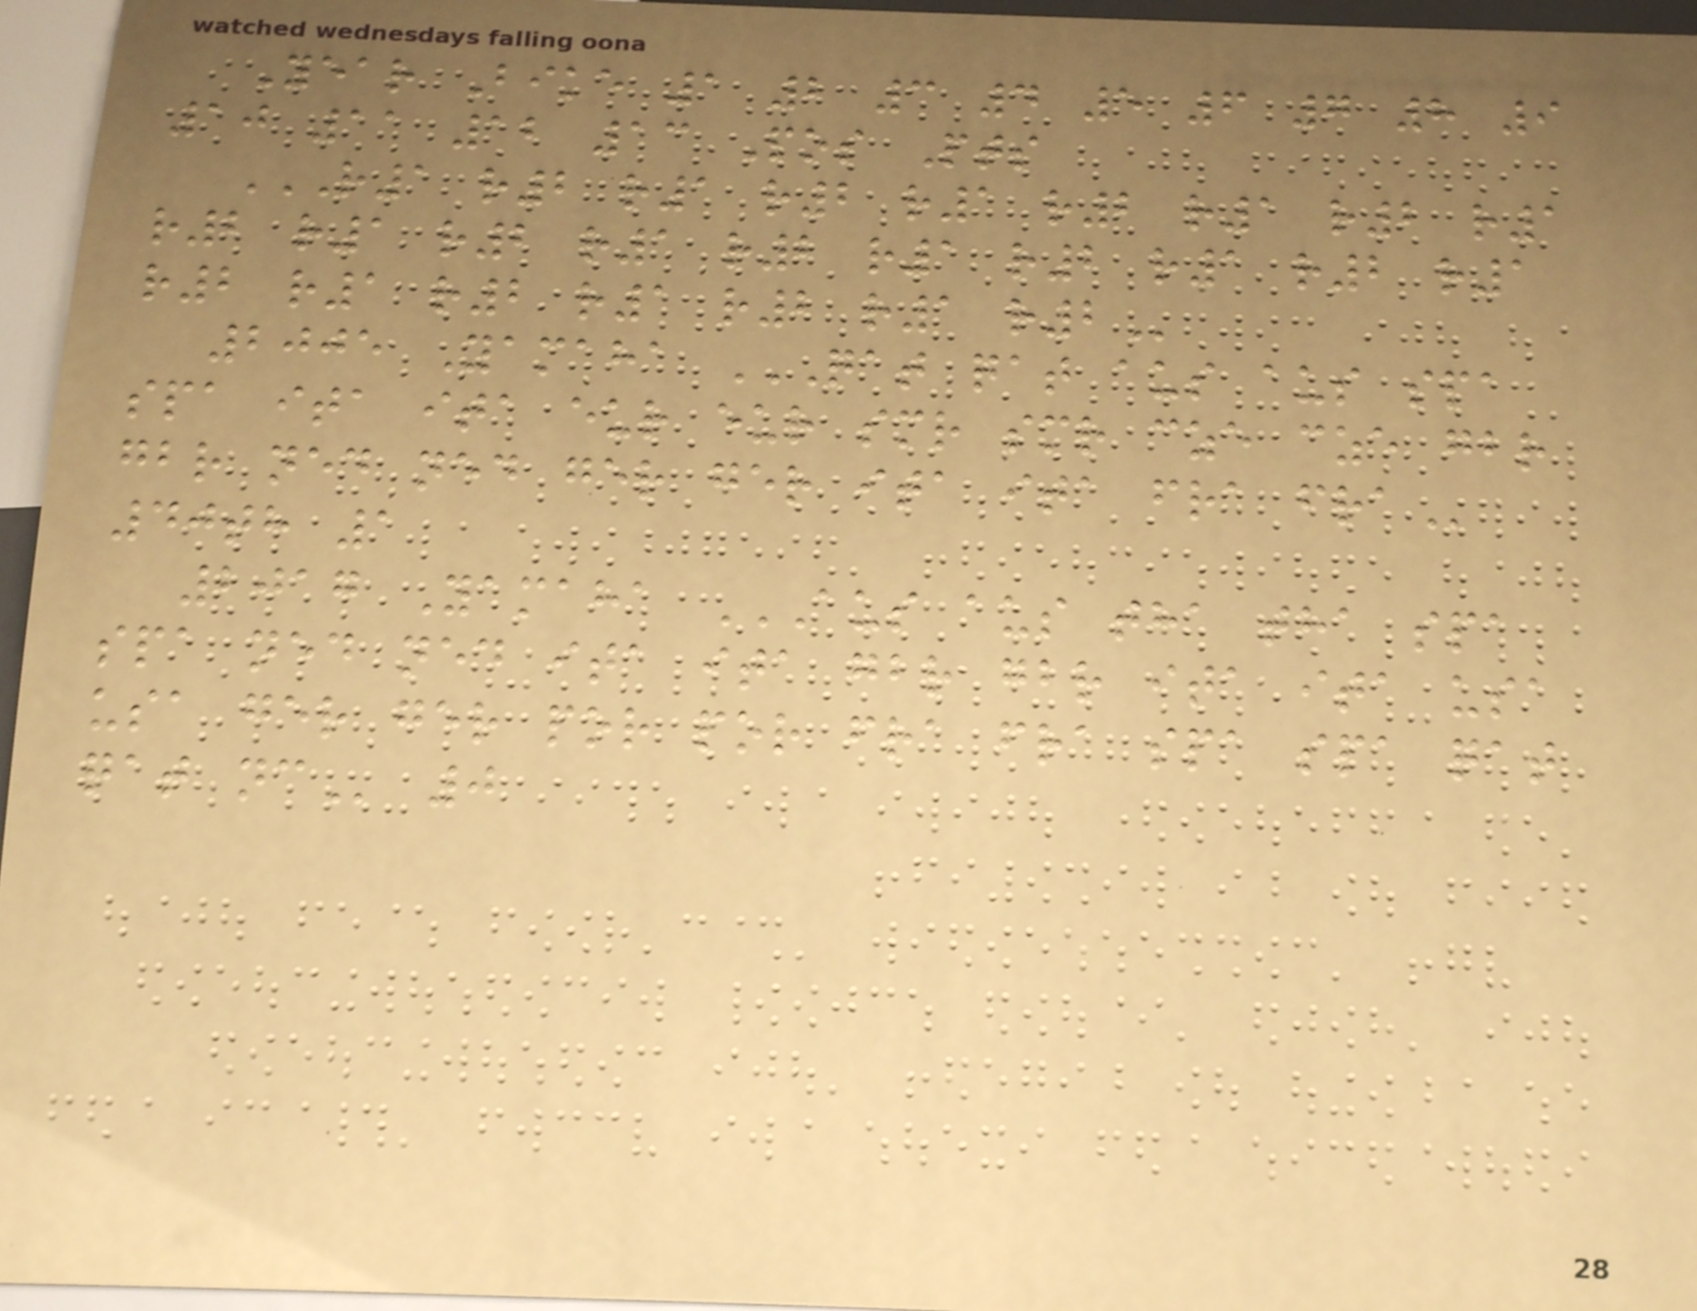Year Bike 1 2 3 4 5 6 7 8 9
10 11 12 13 Pos Pts
R1 R2 R1 R2 R1 R2 R1 R2 R1
R2 R1 R2 R1 R2 R1 R2 R1 R2 R1
R2 R1 R2 R1 R2 R1 R2
2005 Yamaha QAT QAT AUS AUS SPA
SPA ITA ITA EUR EUR SMR SMR CZE CZE GBR
GBR NED NED GER GER ITA ITA FRA FRA
40th 1
2017 Yamaha AUS AUS THA THA SPA
SPA NED NED ITA ITA GBR GBR ITA ITA USA
USA GER GER POR POR FRA FRA SPA SPA QAT
QAT NC 0
